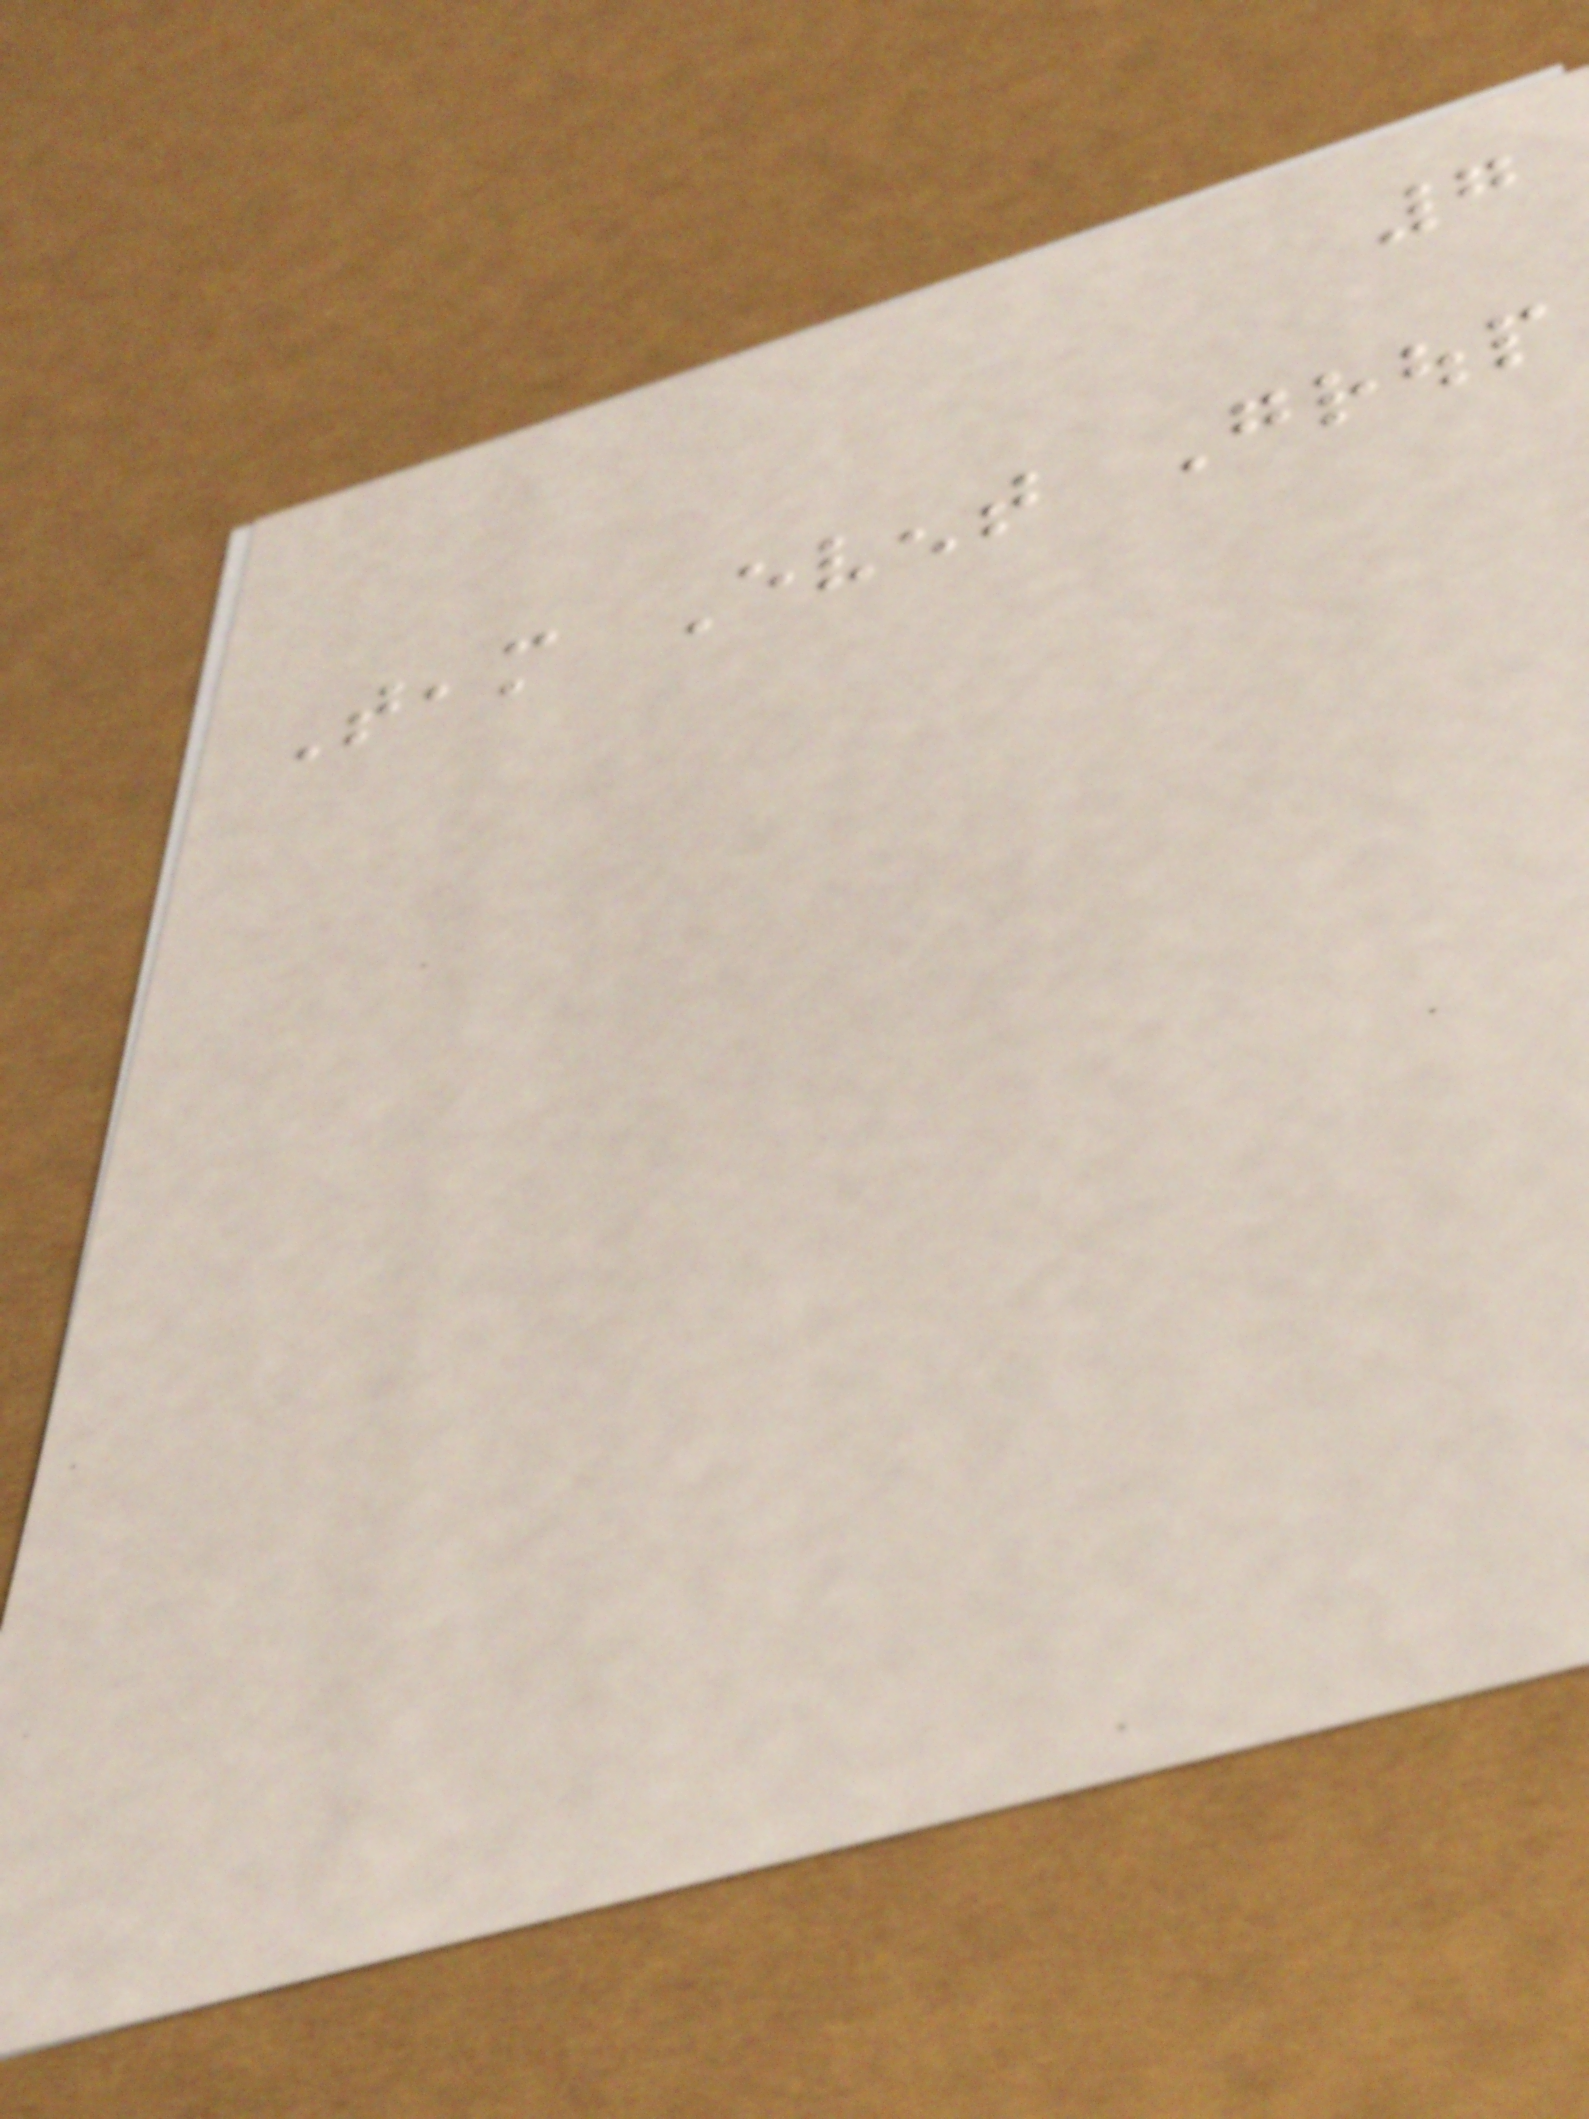7
Team Event Group
